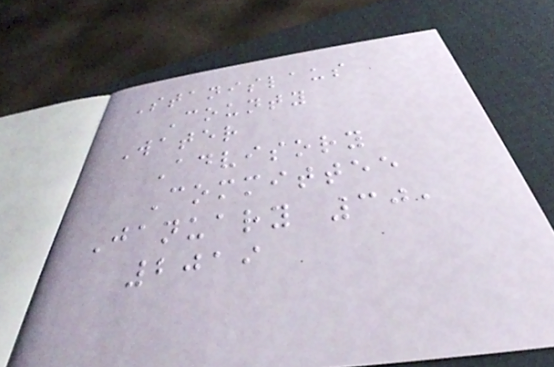Stanislaus
County
Water
Advisory
Committee
January 30,
2019
